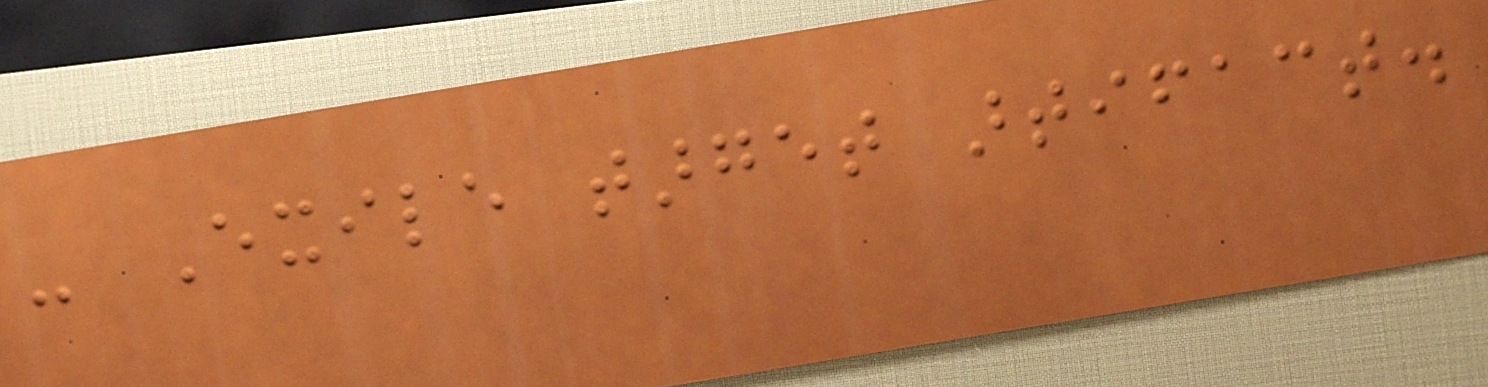- Exile target artifact.
